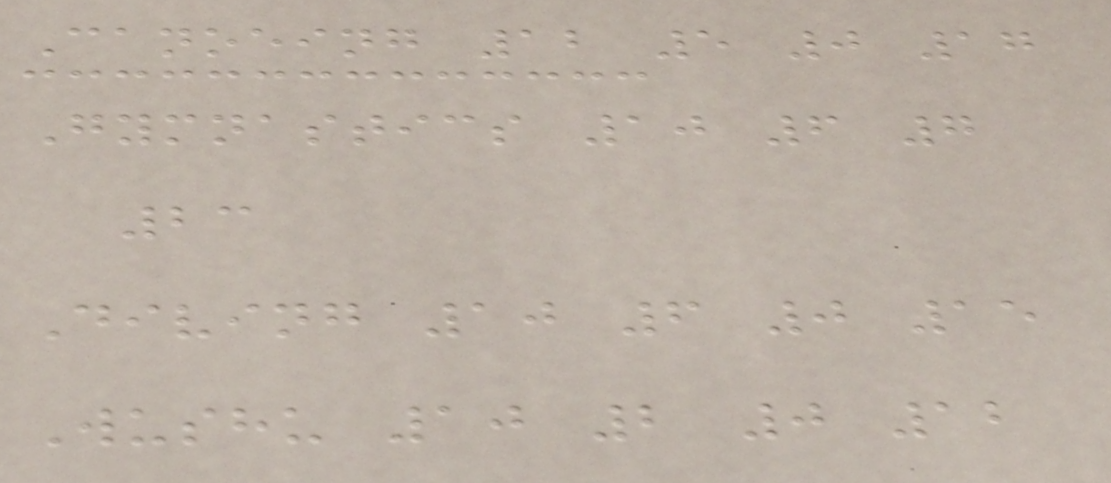Canoeing 12 5 0 17
Gymnastics 10 6 7
23
Diving 10 6 0 15
Wushu 10 2 0 12
